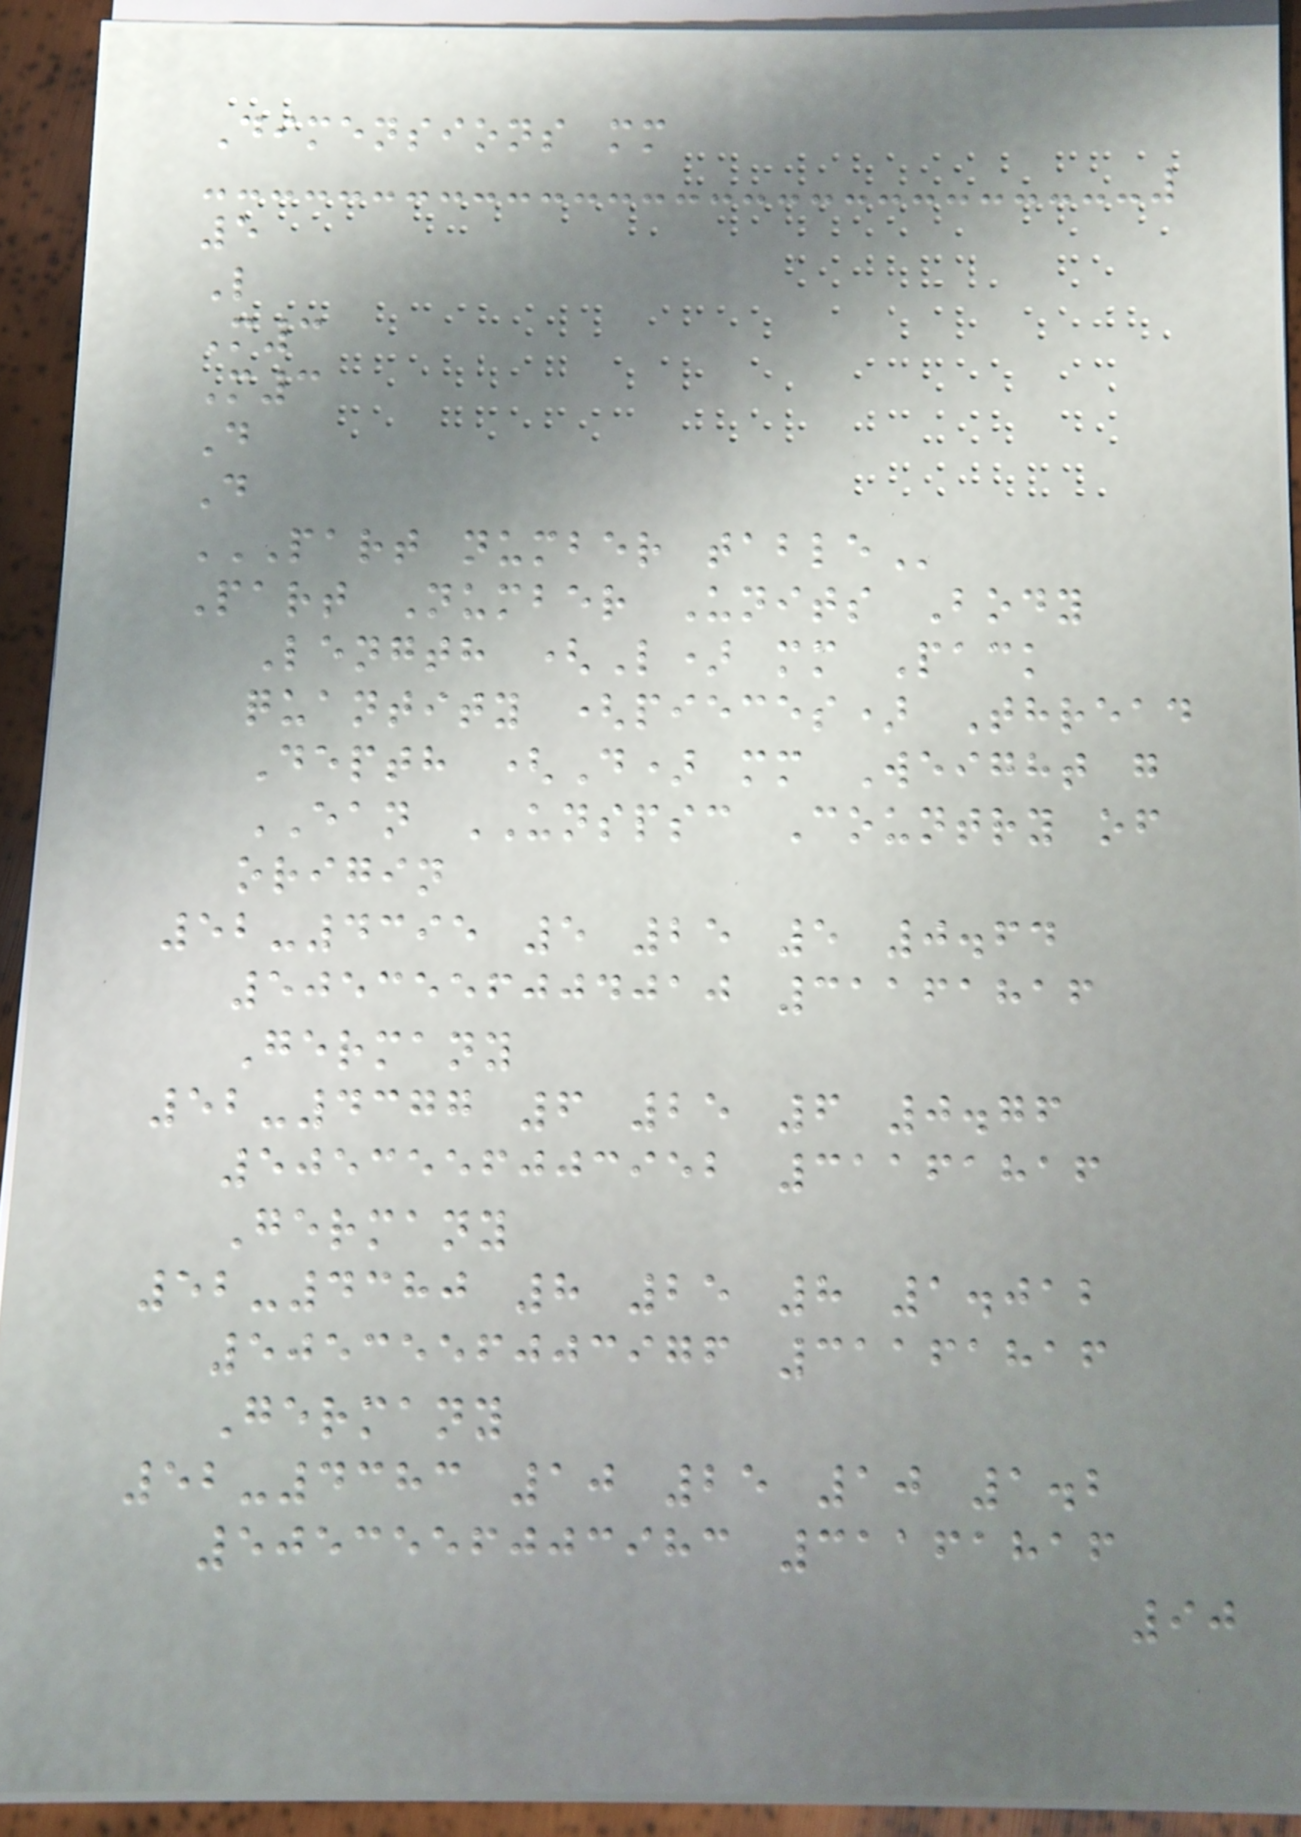Dimensions mm
5
L
M3
M3
D
D
PART NUMBER TABLE
Part Number Units Body
Length (L) mm Pack
quantity (pieces) Thread
Depth (D) mm Weight g
EAN UNSPSC Country of
origin
52-4395 5 25 5 0.64
5053556004010 31161816
Germany
52-4377 6 25 6 0.76
5053556003952 31161816
Germany
52-4380 8 25 8 1.012
5053556003976 31161816
Germany
52-4383 10 25 10 1.2
5053556003983 31161816
90
